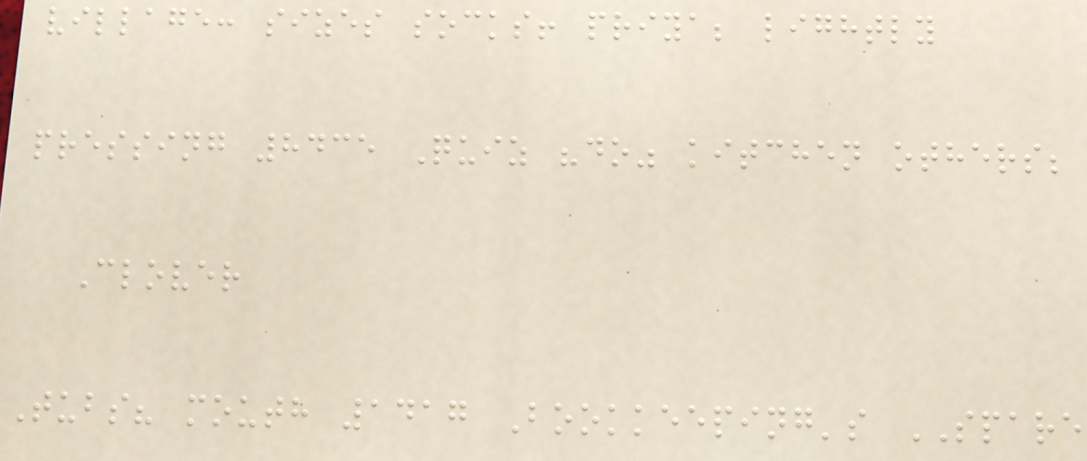village: sizes socks! priya; lightly
pressing 8435 Quiz "do" kitchen others;
Clover
Tubs? mouth 1417 Bookkeeping's SPARE
